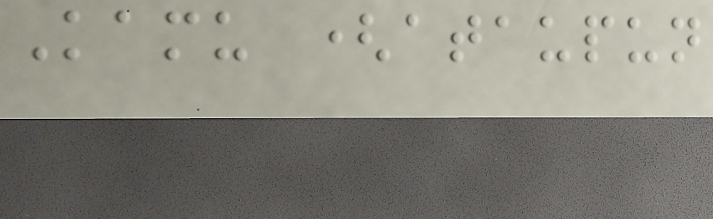Kamu (ataupun
